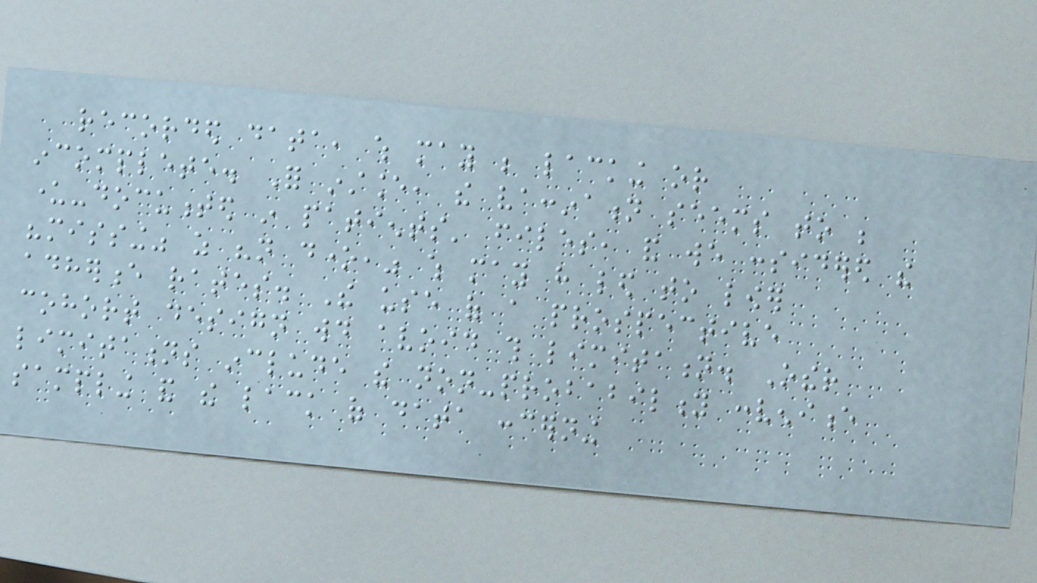recorded data, which may be lacking or
incomplete. For instance, the vaccination seems to be
under-documented in patients' files, and we considered the
"missing" as "not done," which may have led to lower
adherence rates. The use of a prospective
cohort design would avoid this limitation. Other
limitations include the non-probability convenience
sampling and the lack of data concerning
